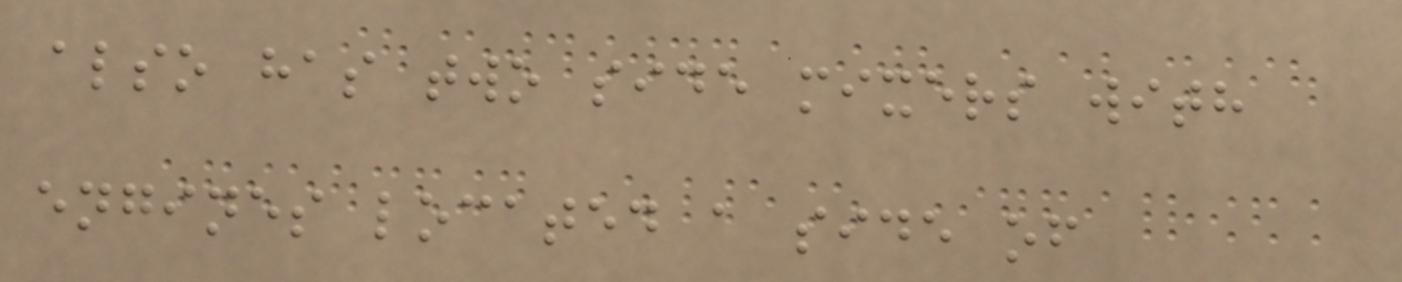also has two side mixers with
engines located a side of
